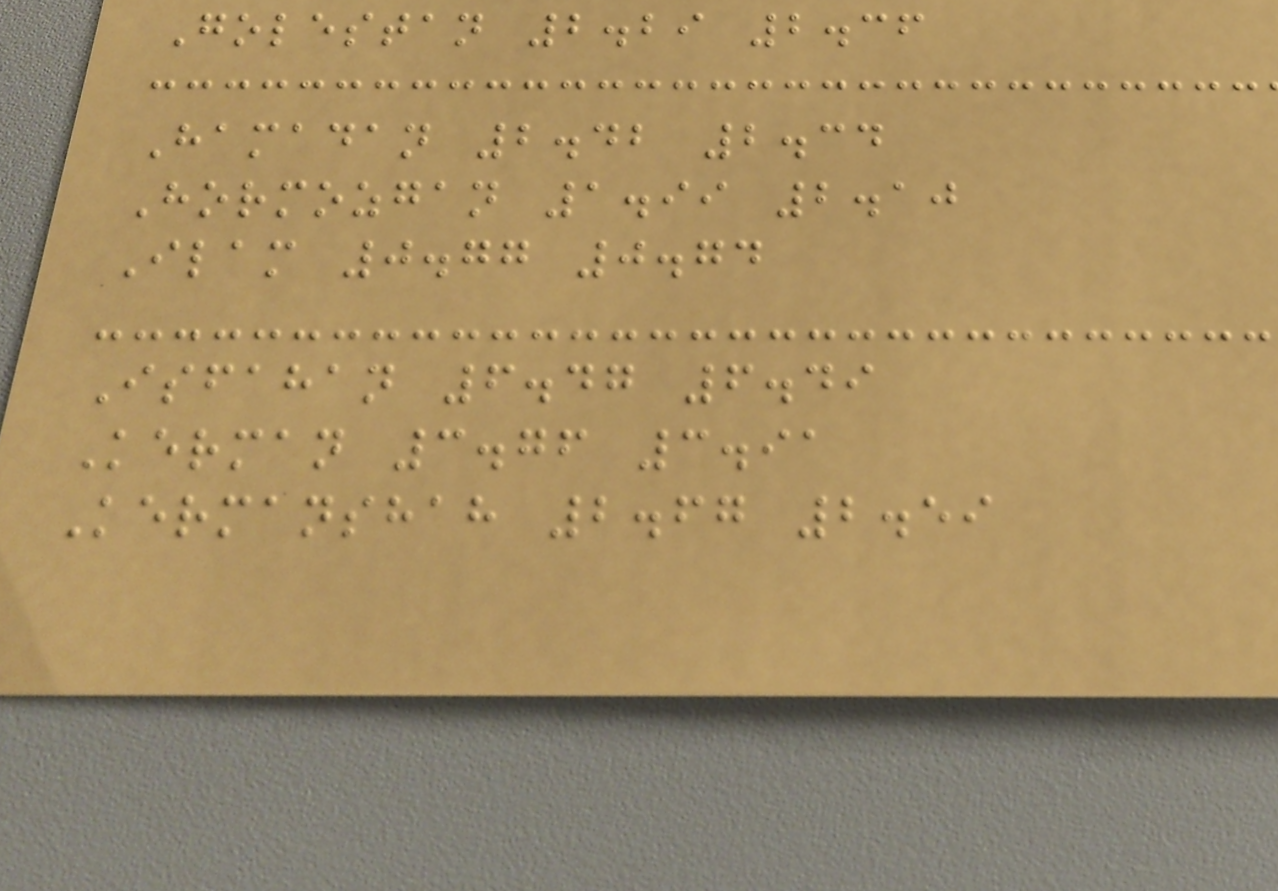Golestan 2.29 2.36
Hamadan 2.42 2.34
Hormozgan 1.99 2.10
Ilam 0.77 0.74
Isfahan 6.47 6.49
Kerman 3.76 3.91
Kermanshah 2.67 2.59
